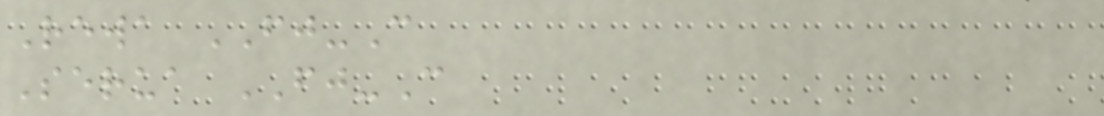Rewa FJ-C
Serua FJ-C
